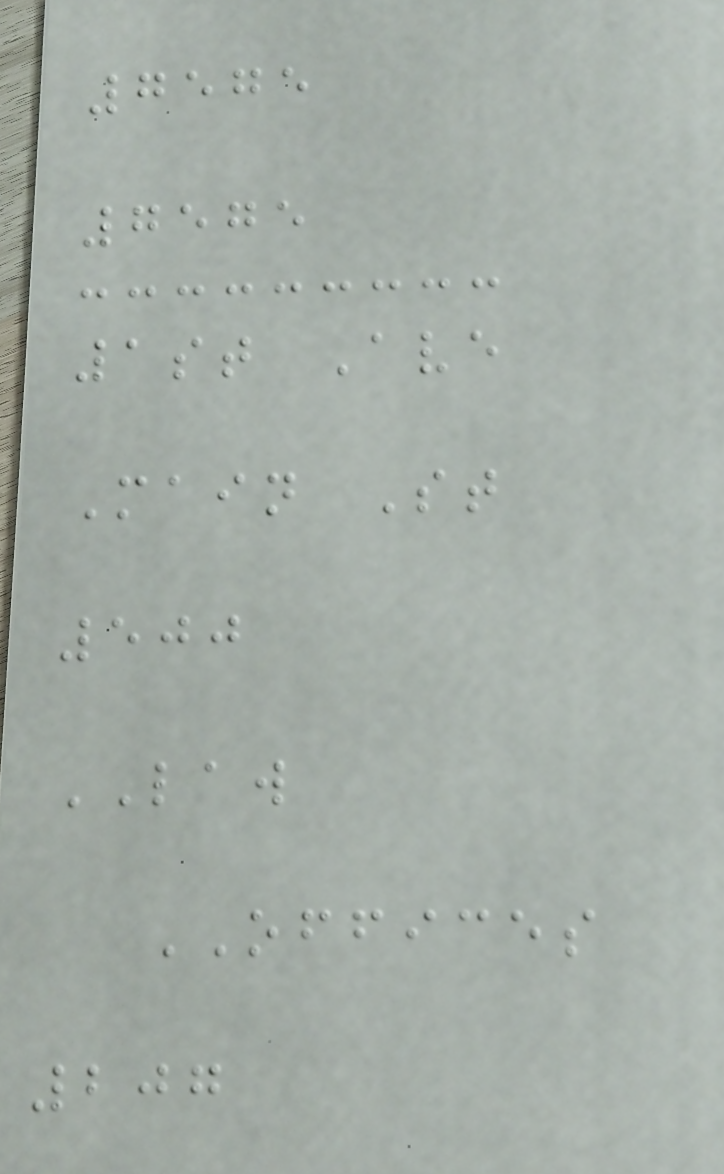7575
7575
1st Ave
Main St
500
LAW
OFFICES
207
